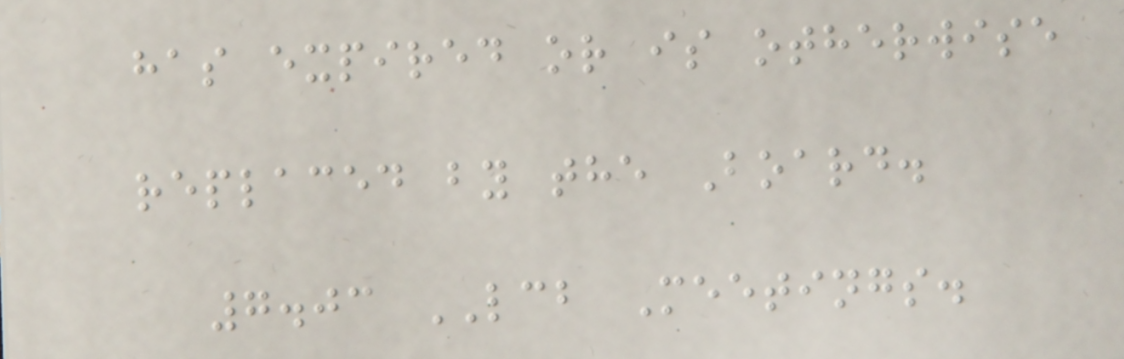has expired or is otherwise
replaced by the Board.
7.03 LCB Meetings.
